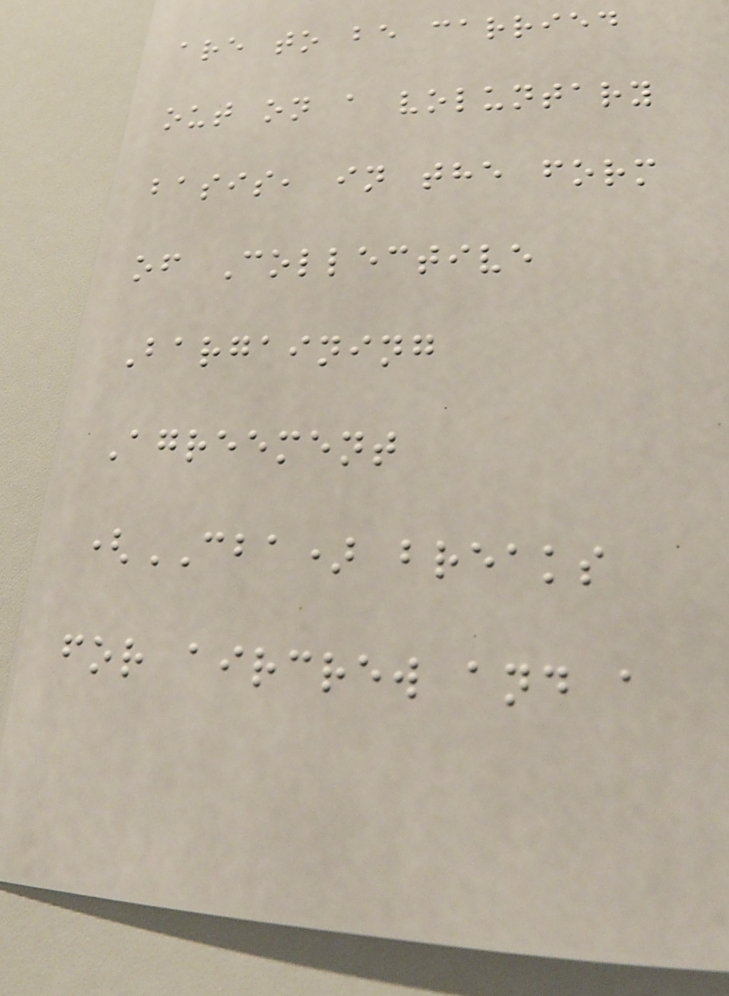are to be carried
out on a voluntary
basis, in the form
of Collective
Bargaining
Agreement
(CBA) breaks
for aircrew and a
